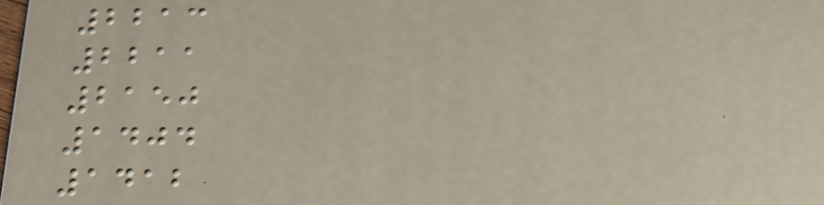2213
2211
2150
1404
1412
